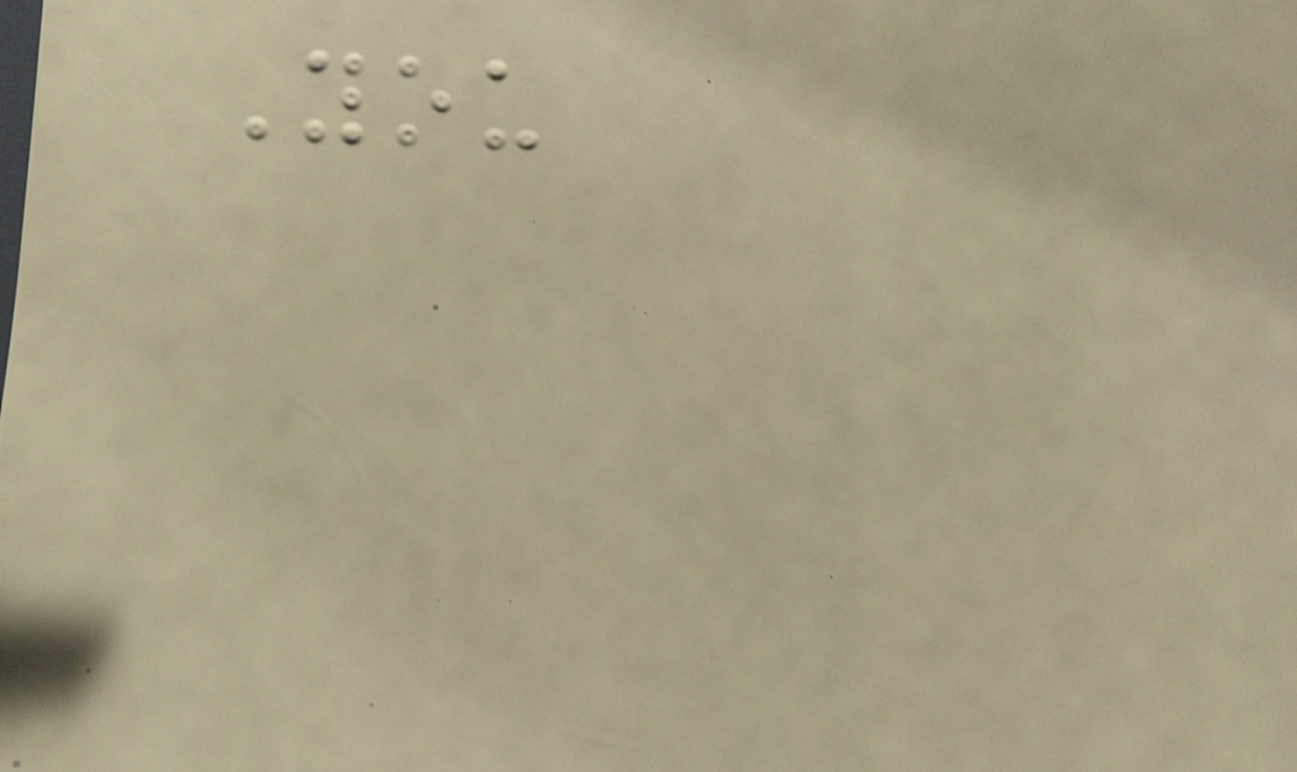You
